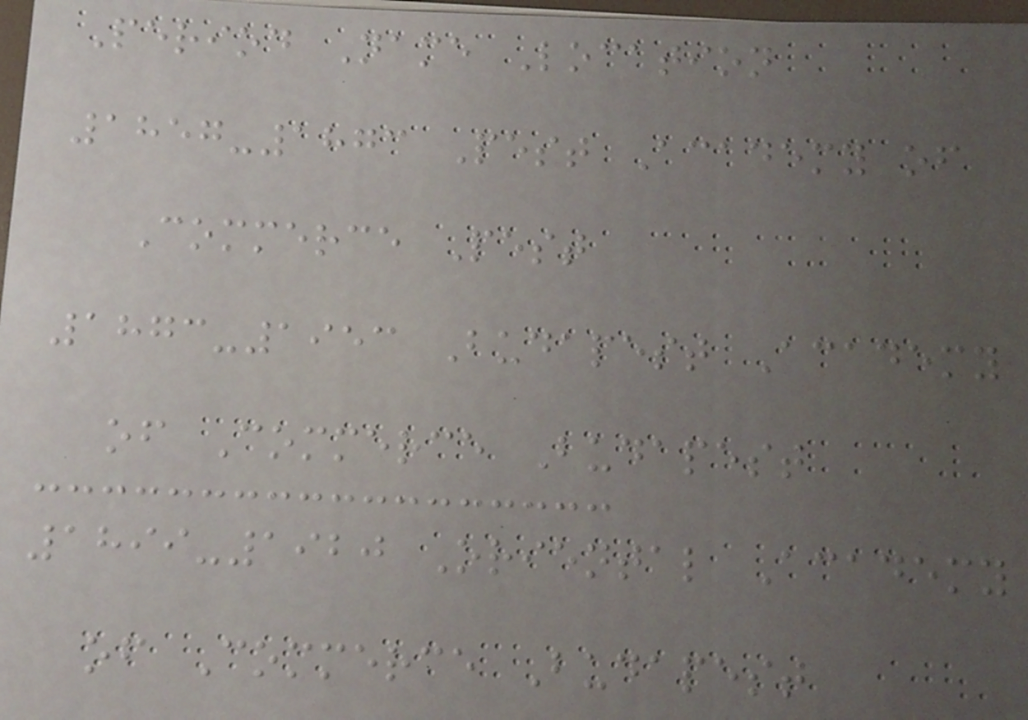Period Name Location
1857-1873 Pest Academy of
Commerce Pest
1873-1953 Budapest Academy
of Commerce Budapest
1899-1920 Oriental Academy
of Commerce Budapest
